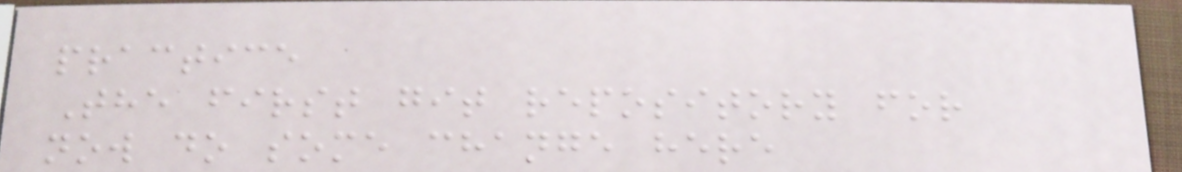practice
The first git repository for
now do some change here
